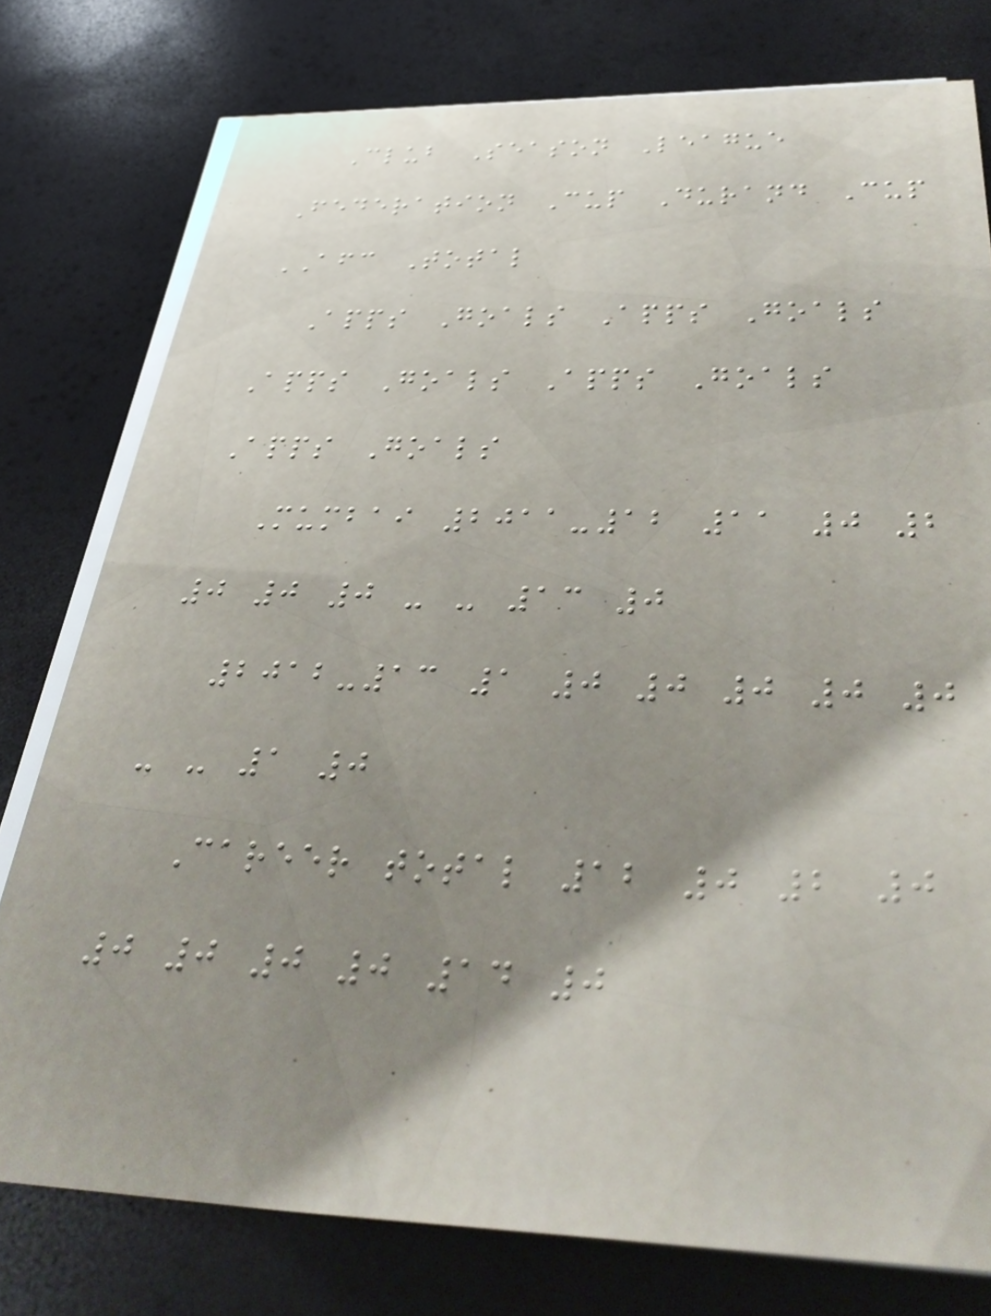Club Season League
Federation Cup Durand Cup
AFC Total
Apps Goals Apps Goals
Apps Goals Apps Goals
Apps Goals
Mumbai 2011-12 11 0 2
0 0 0 - - 13 0
2012-13 1 0 0 0 0 0
- - 1 0
Career total 12 0 2 0
0 0 0 0 14 0
